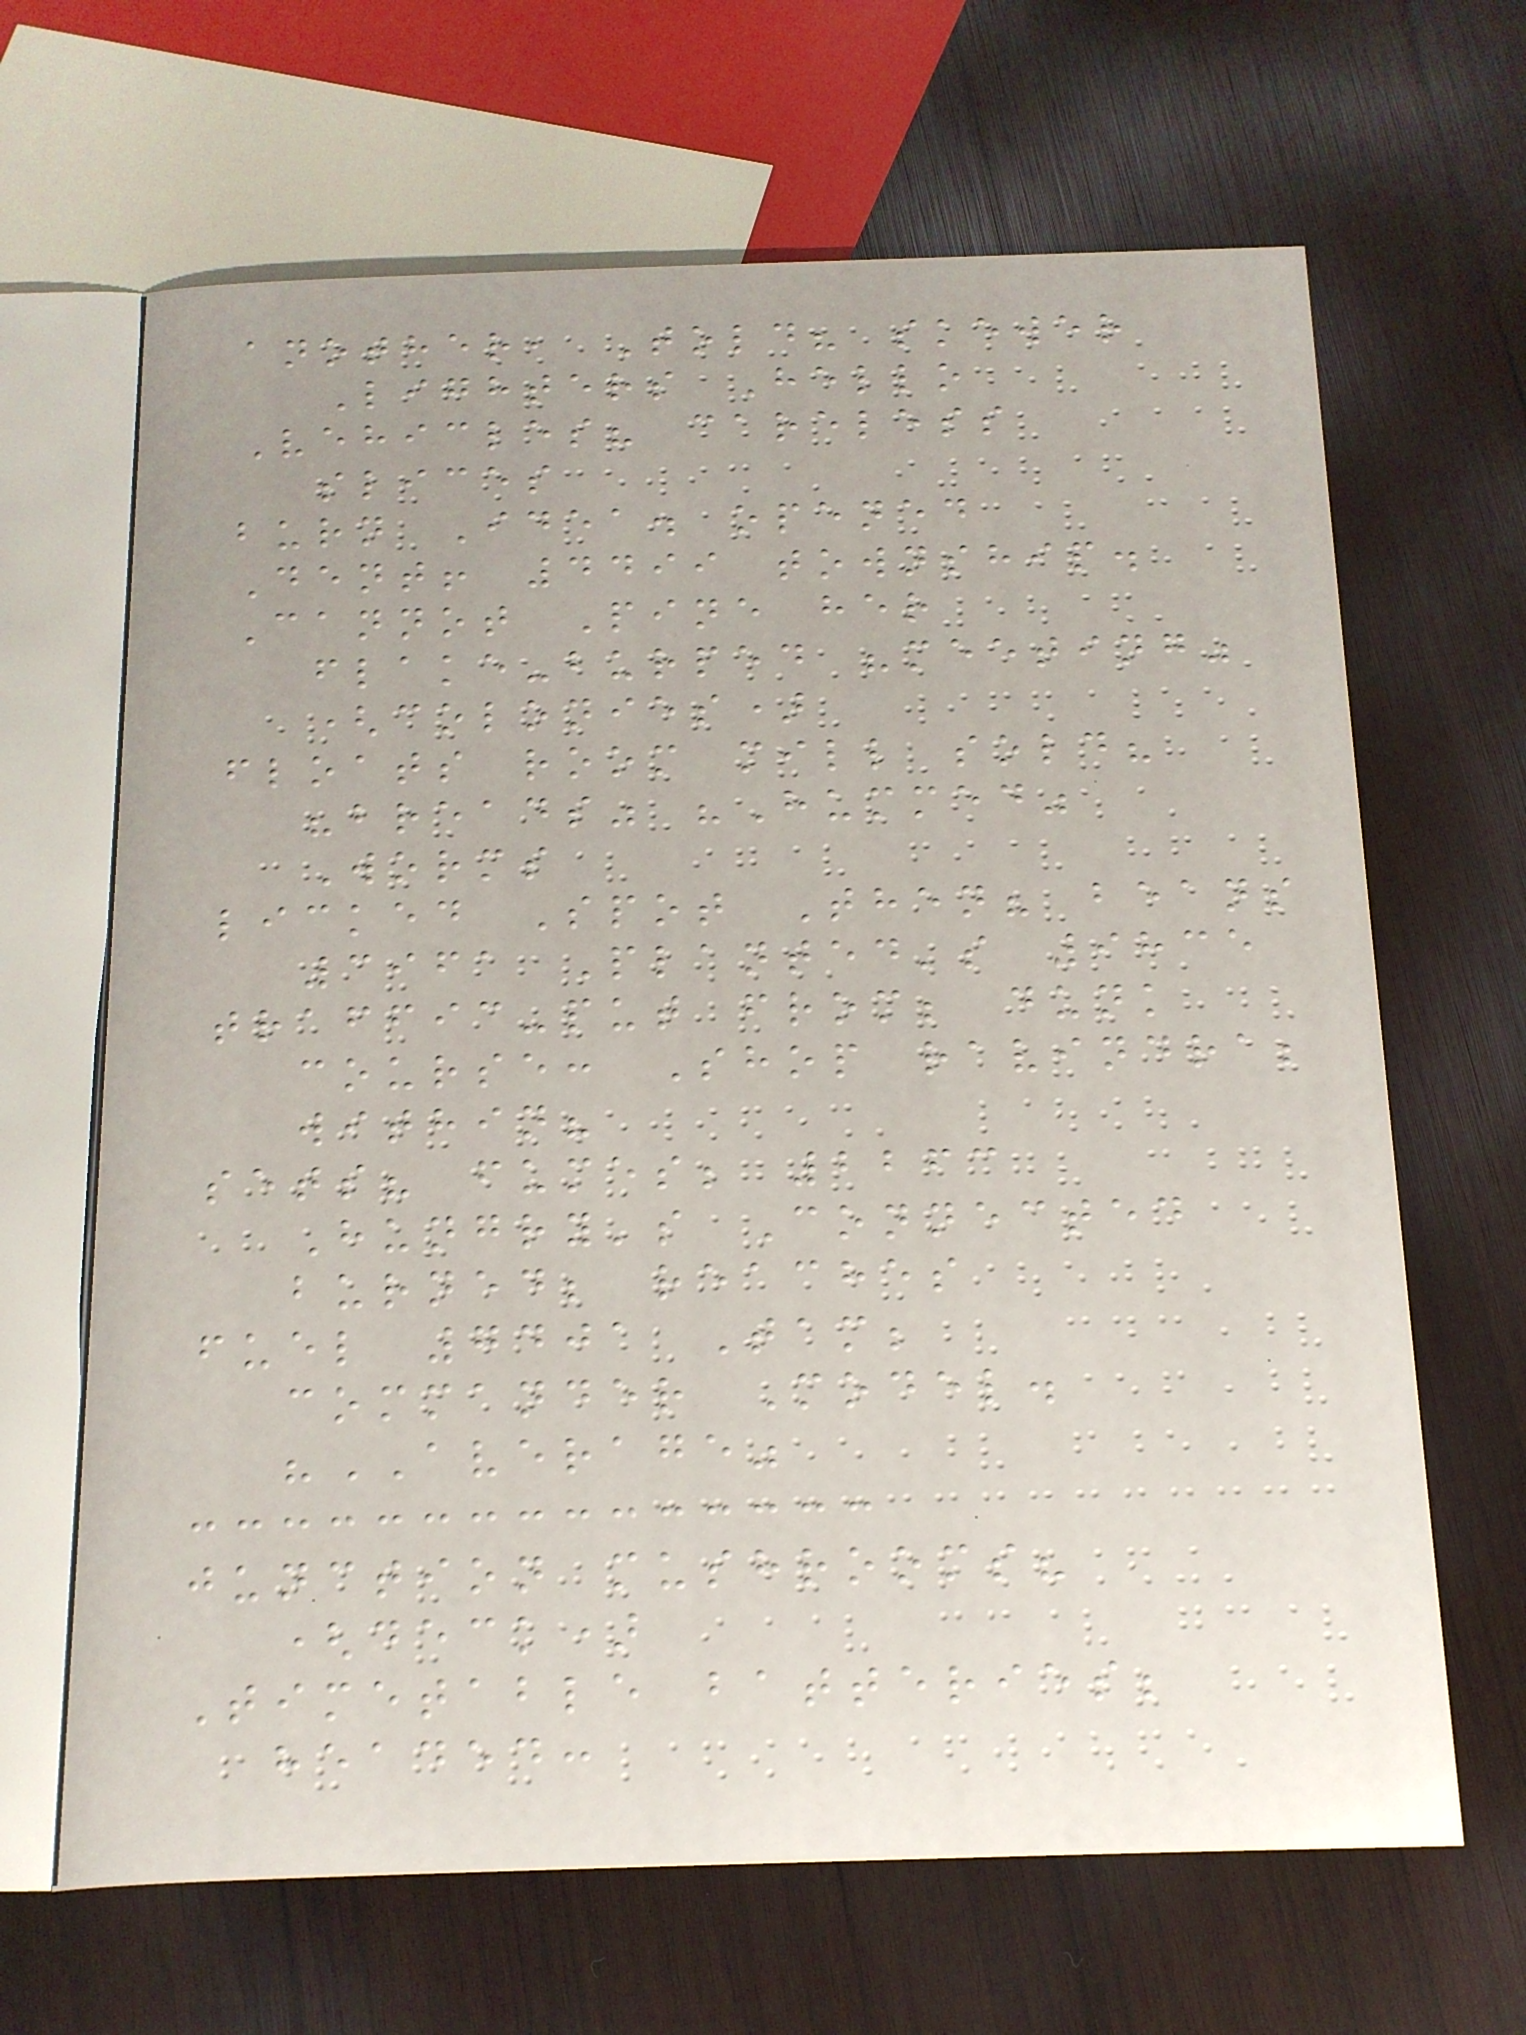another, Told? skewer
Lighters Hello
Vehicles? careless
slices
burn Idea. opened
Dent! 4499 township.
Cannot Pine her
flake-burped "meeting"
(colonies)
floats room mill sold?
"breads" "Hummed"
Worms
licked Spot Then? beans
3961 Planted's 9835
traffic-put from; dunk
course: Shop ravindra;
within?
sets? fumes; 2263
Hungry's Connected
burned; reaches
fuel 7401 Tam;
commander Model.
"AVERAGE"
junction mushrooms?
(deck)
Timetable batteries;
headed:
